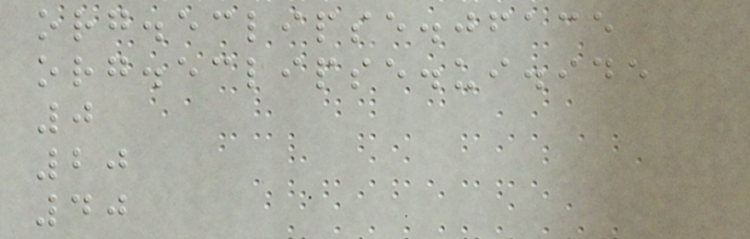org.eclipse.jface
org.eclipse.ui.ide
0
20
40
